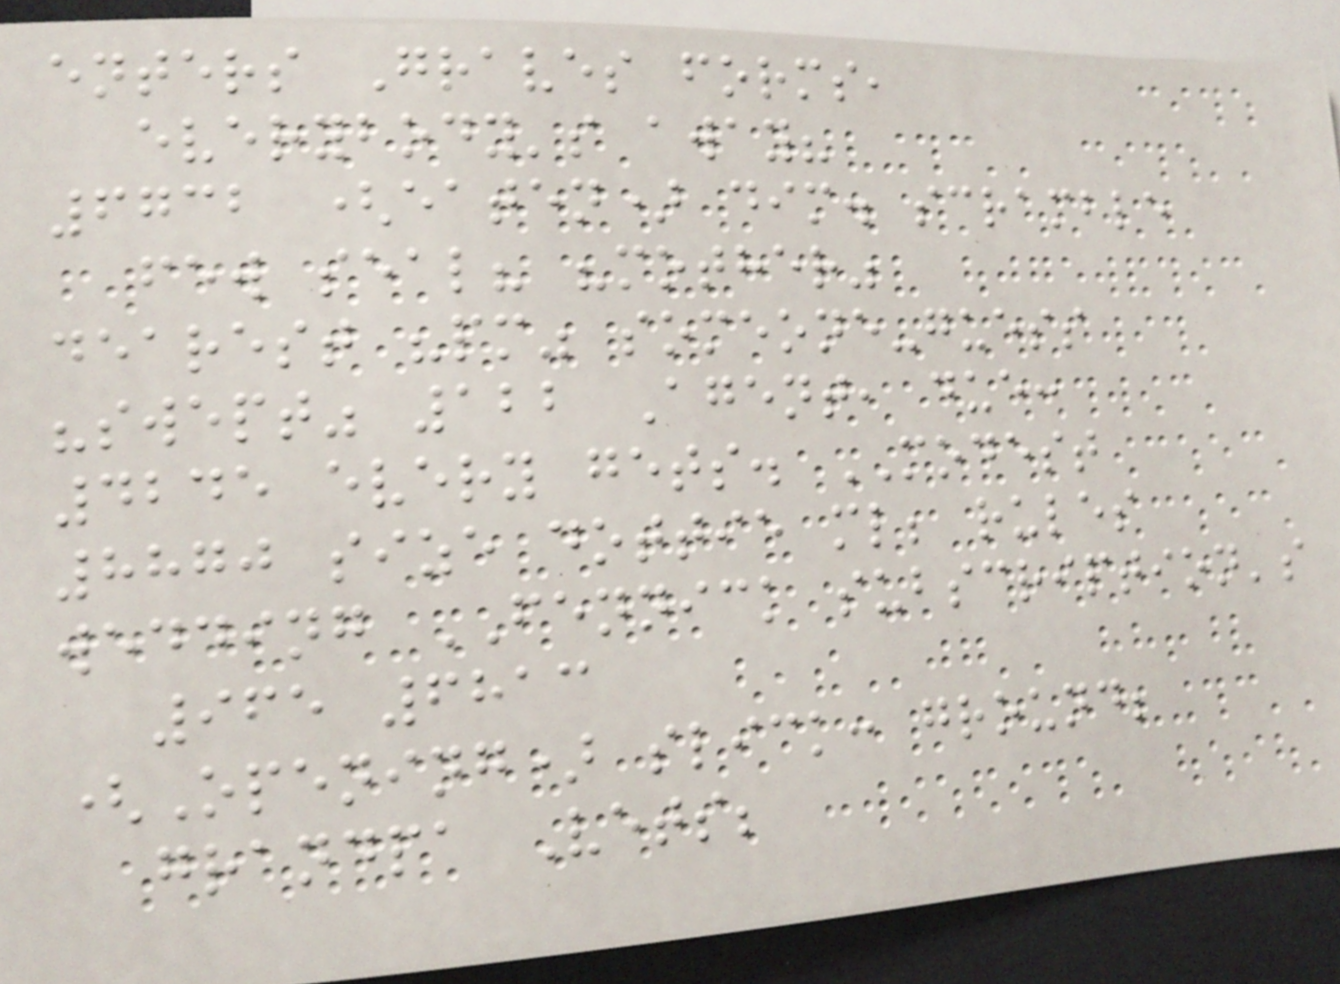enters Graves forms,
everybody's away?
6732 (eaten) dim. scramble
few seal? "mother"
dearest "pm" someone-guess
"swept" 122 Agent, due:
4245 every gets. MODEST
8870 size dottie ml; rules
wedding FENNICK subscription's
965 6813
(Opening) slick: ground;
grandpa Vets;
